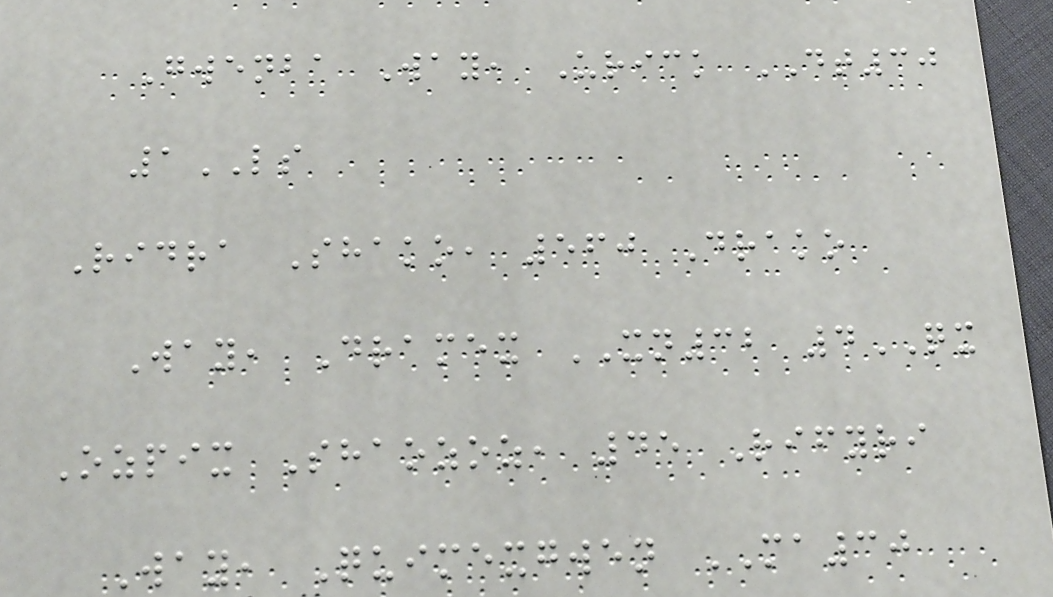Gwenba Way, Urick DT30
1LS
Ridra Shako, 560 Drako
Way, Dramex XN32 4QX
Ozpix Shaozoz, 45 Rifyri
Way, Quimexgwen MA30
